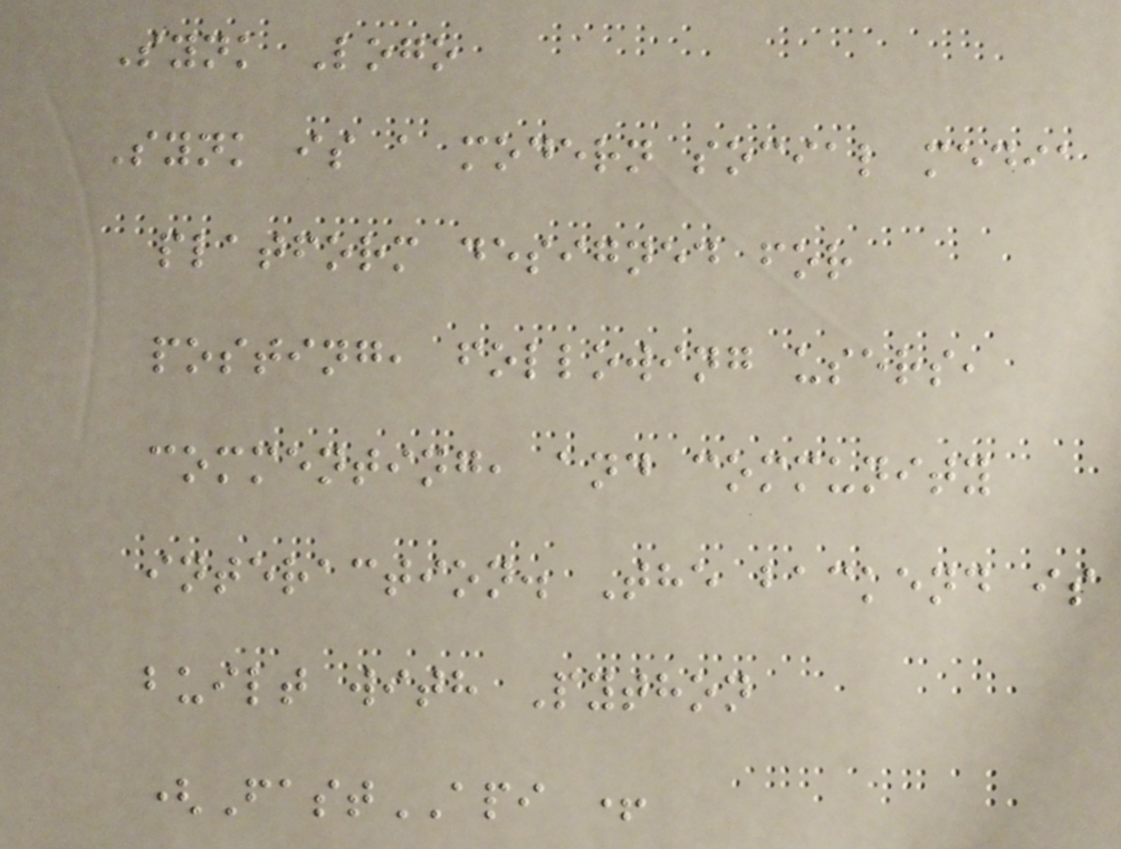Synk Logo
Synk is a modern social media
platform designed for
posting, following users,
commenting, and community
interaction. The backend is
built with Python
(FastAPI +
